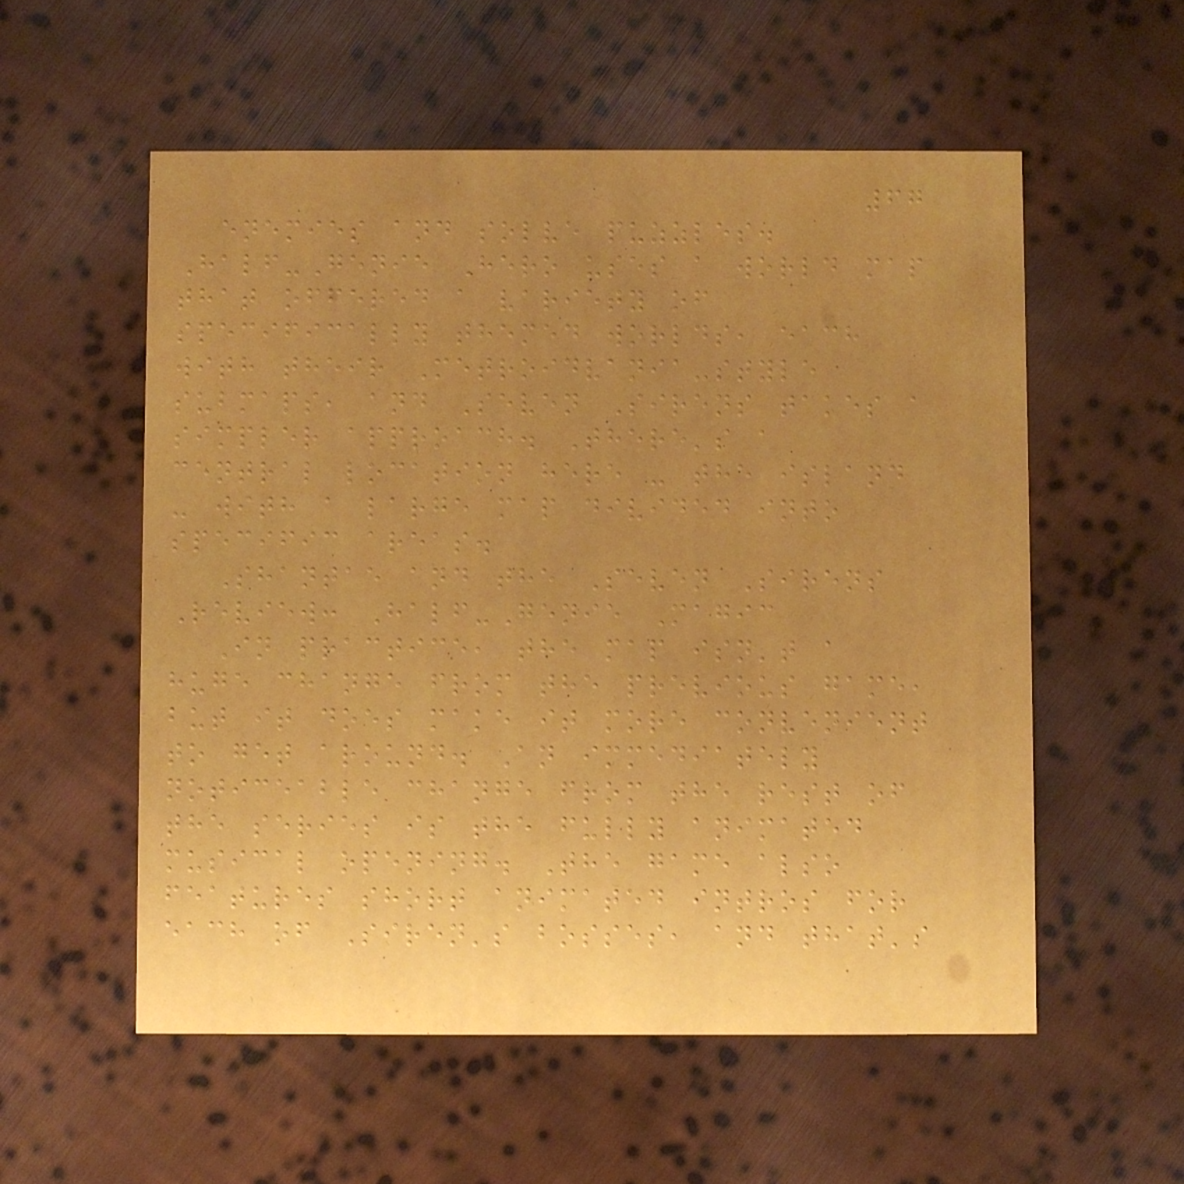67
enemies and solve puzzles.
Half-Genie Hero uses a world map
that offered a variety of
specifically themed worlds, each
with their Metroidvania-style
submaps, and Seven Sirens takes a
simpler approach. There's a
central location here - the island
- with a large map divided into
specific areas.
Shantae and the Seven Sirens
Review: Half-Genie Magic
In practice, the map isn't a
huge change from the previous game,
but it does make it more convenient
to get around. An immediately
noticeable change from the rest of
the series is the fully animated
musical opening. The game also
features short animated intros for
each of Siren's bosses, and that's
